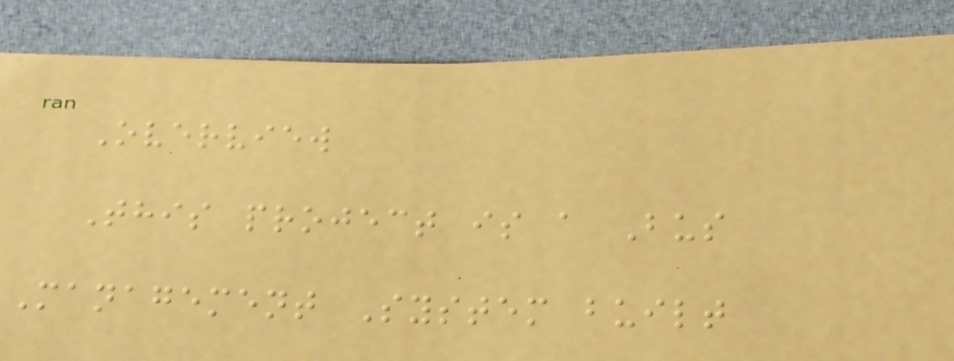Overview
This project is a Bus
Management System built
